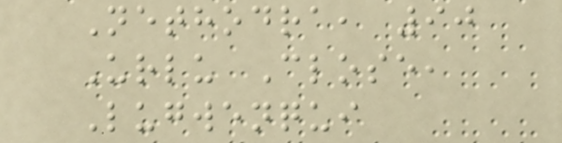Nethodra, 90
Urlu Close,
Lugwenqui
